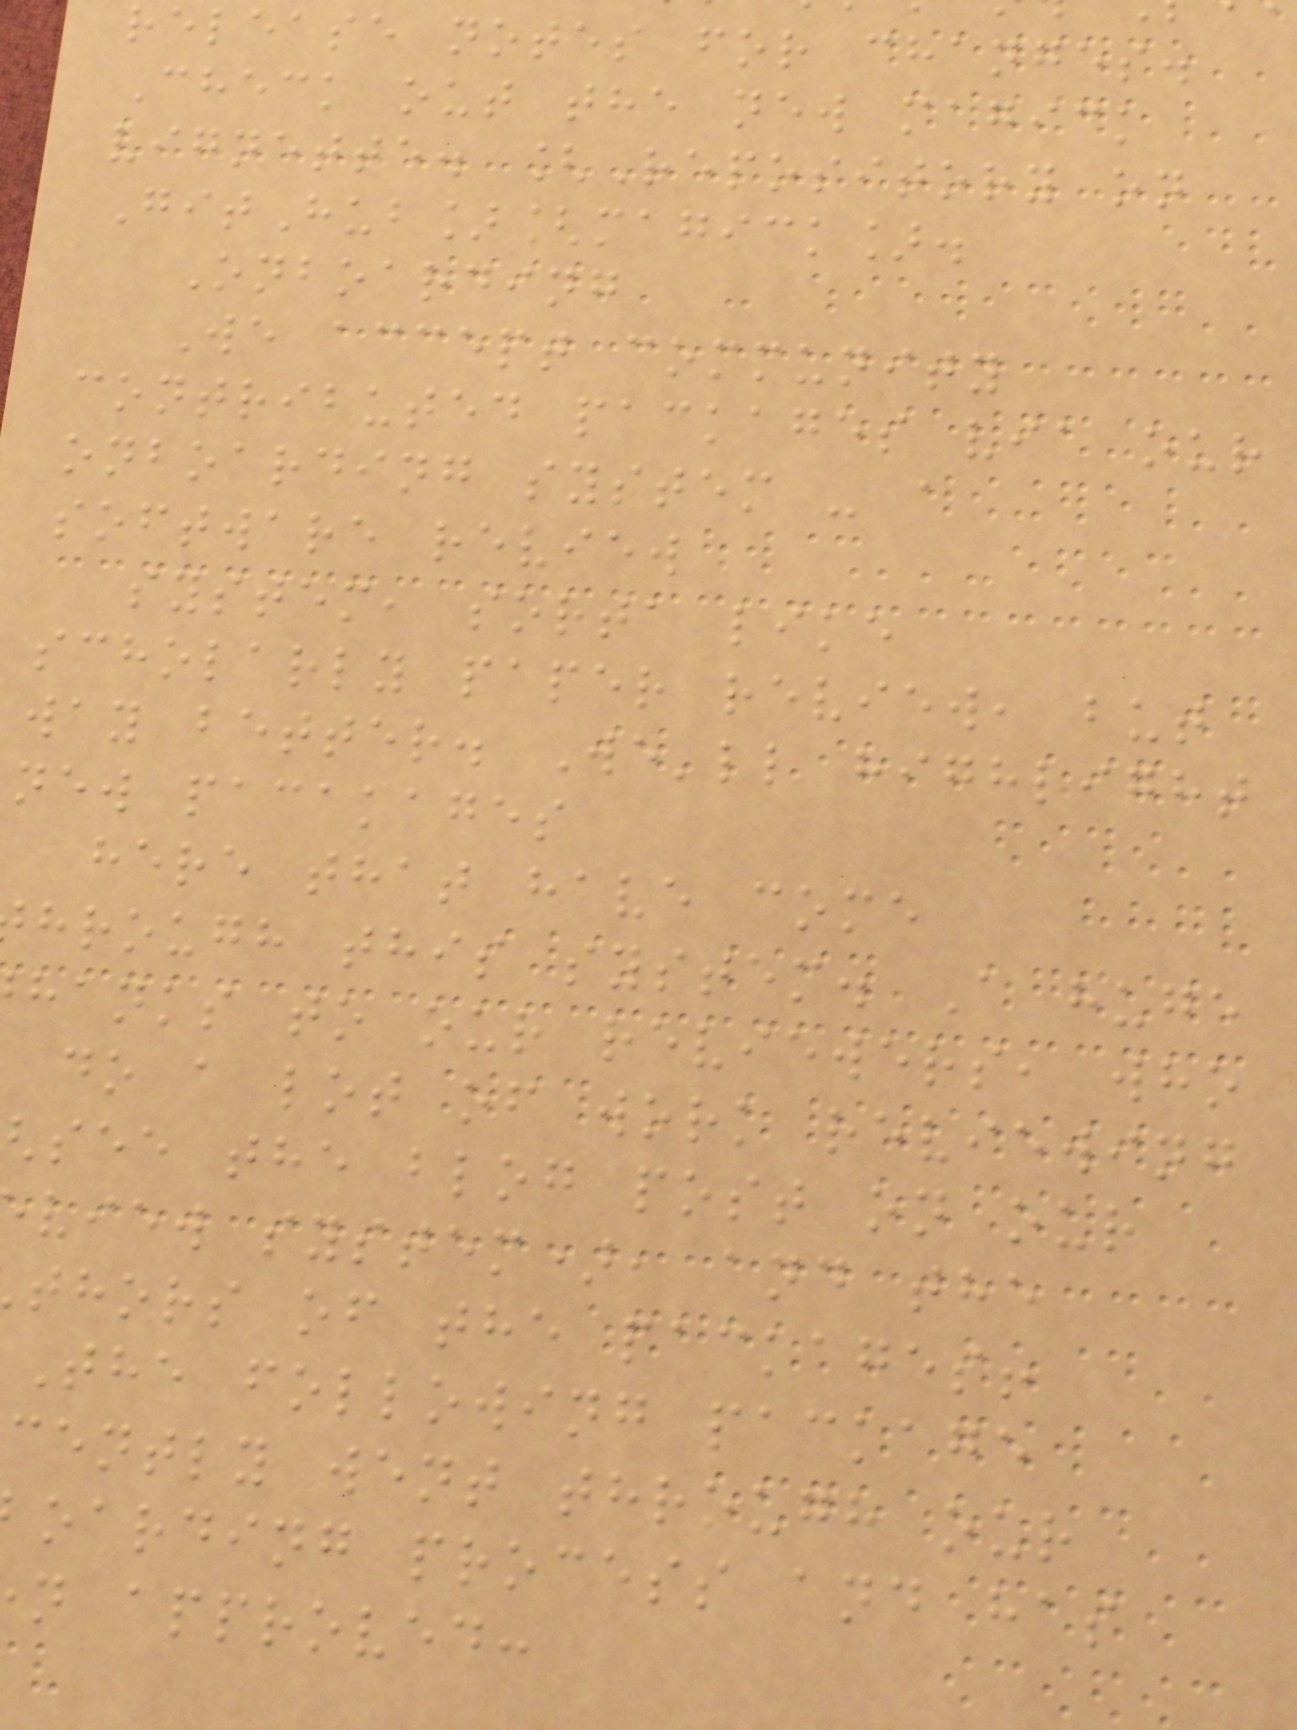release notes for changes.
Check out the new magick
vignette. [Repository on
GitHub][magick].
Onboarding
We accept community
contributed packages via our
onboarding system - a
software review
system, sorta like
scholarly paper review, but
way better. We'll highlight
new pacakages
here that have come
hrough this system. A huge
hanks to our reviewers, who
do a lot of work reviewing
see the blog post on our
view system), and the
thors of the packages!
The following package
cently went through our
oarding process and has
n approved:
